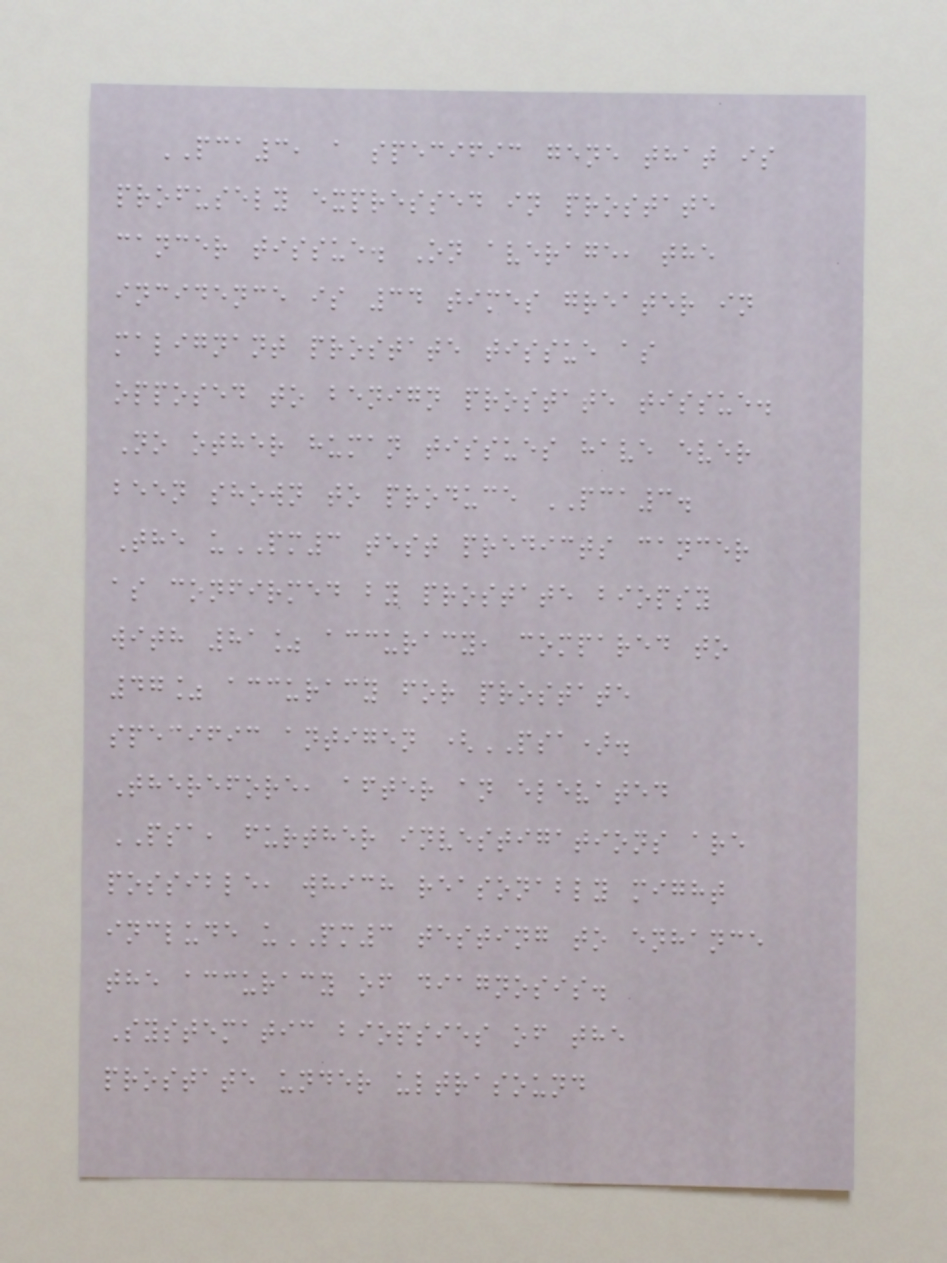PCA3, a specific gene that is
profusely expressed in prostate
cancer tissue. On average, the
incidence is 34 times greater in
malignant prostate tissue as
opposed to benign prostate tissue.
No other human tissues have ever
been shown to produce PCA3.
The uPM3 test predicts cancer
as confirmed by prostate biopsy
with 81% accuracy, compared to
47% accuracy for prostate
specific antigen (PSA).
Therefore, after an elevated
PSA, further investigations are
possible, which reasonably might
include uPM3 testing to enhance
the accuracy of diagnosis.
Systematic biopsies of the
prostate under ultrasound
